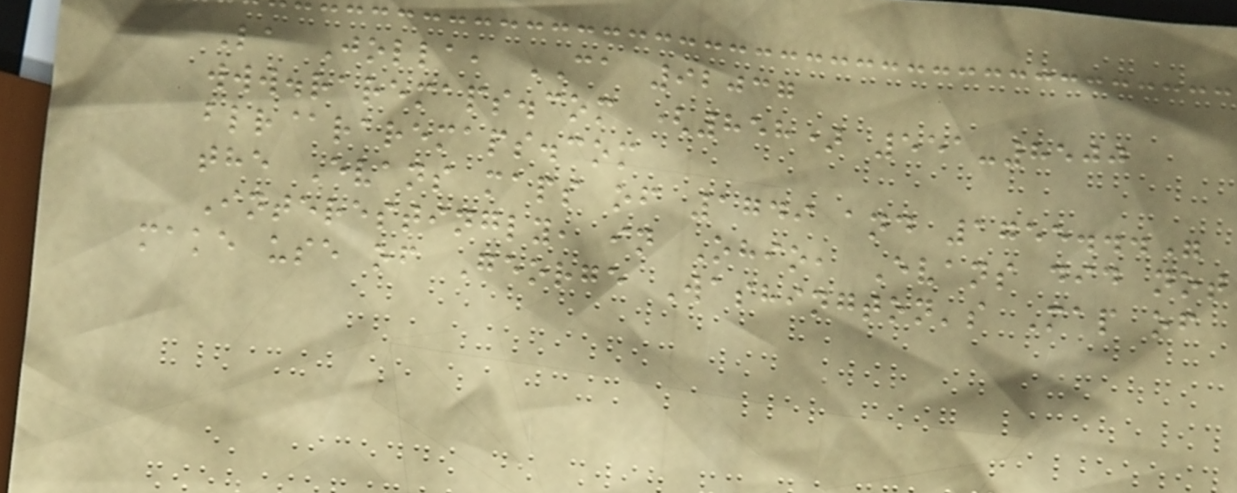La Jolla, CA 92037
www.raremaps.com (858) 551-8500
blr@raremaps.com
the Evans maps of 1749 and 1755..."
Interestingly, in Ohio, Evans did not
make use of George Washington's Map of
